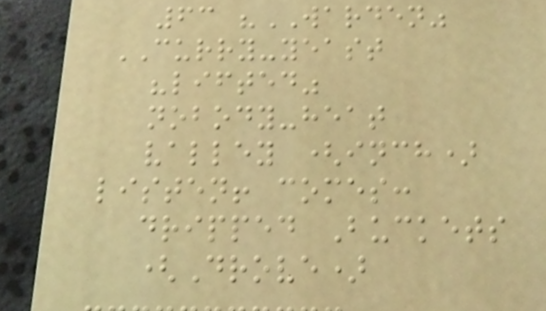63 "WARDEN"
CURRY-yeast
"lifted"
nobody-heat
valley (inch)
listen! comes:
dripped Buckets
(Drove)
